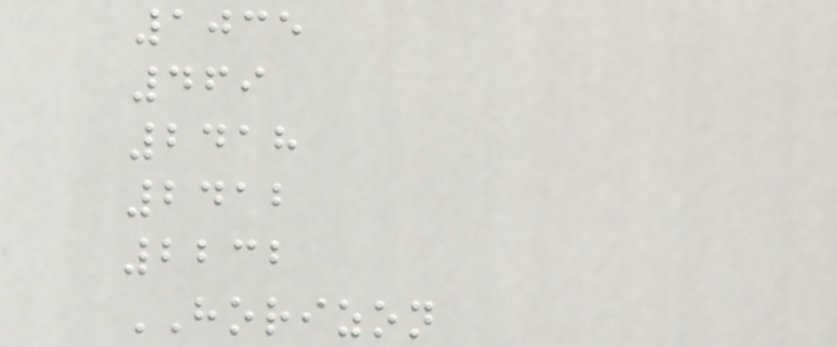1035
469
2418
2412
2232
HORIZON
